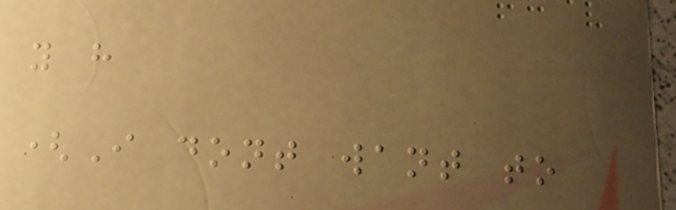you have
(I dont want to
